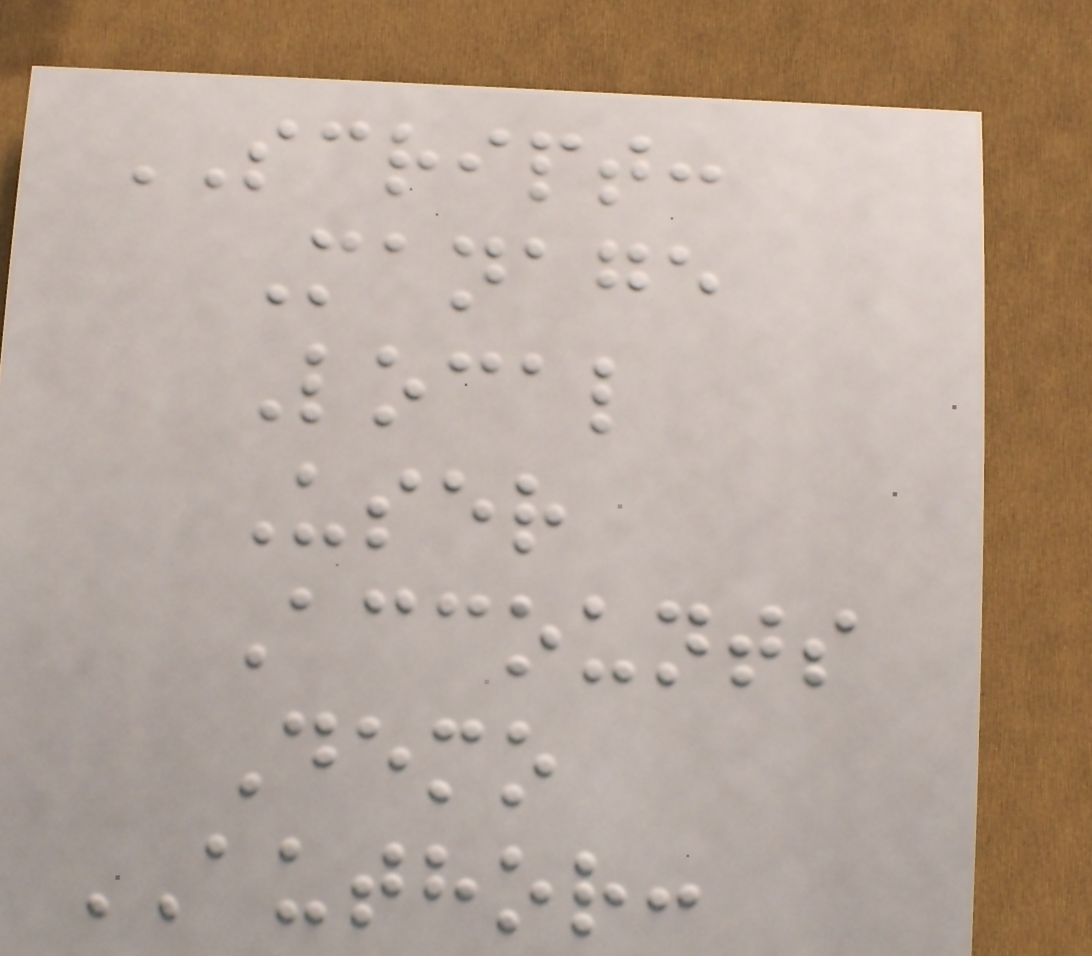SCRIPT:
Manage
Local
User
Accounts
Demo
AUTHOR:
